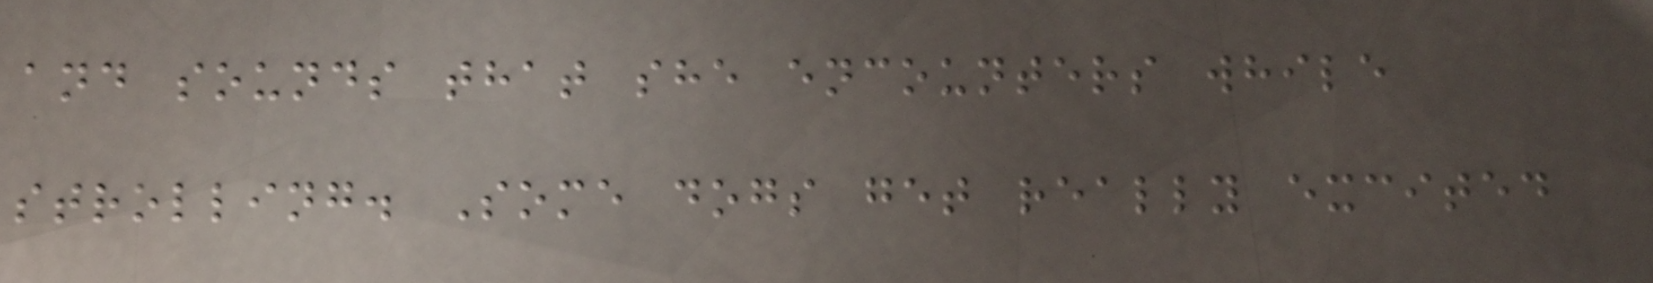and sounds that she encounters while
strolling. Some dogs get really excited
